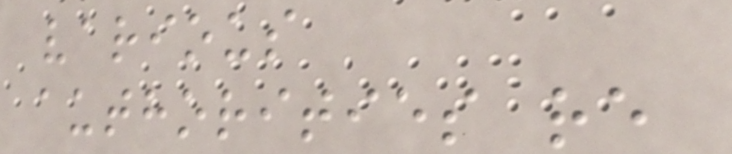various
authorities re
